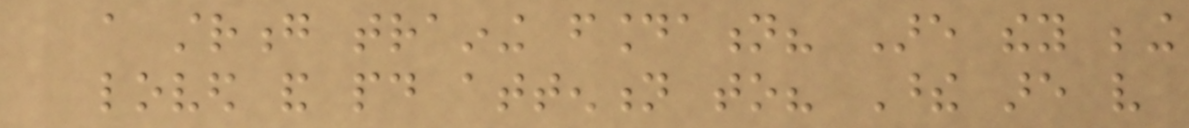a strong training foundation? Are they being
loved and paid attention to? These are very
